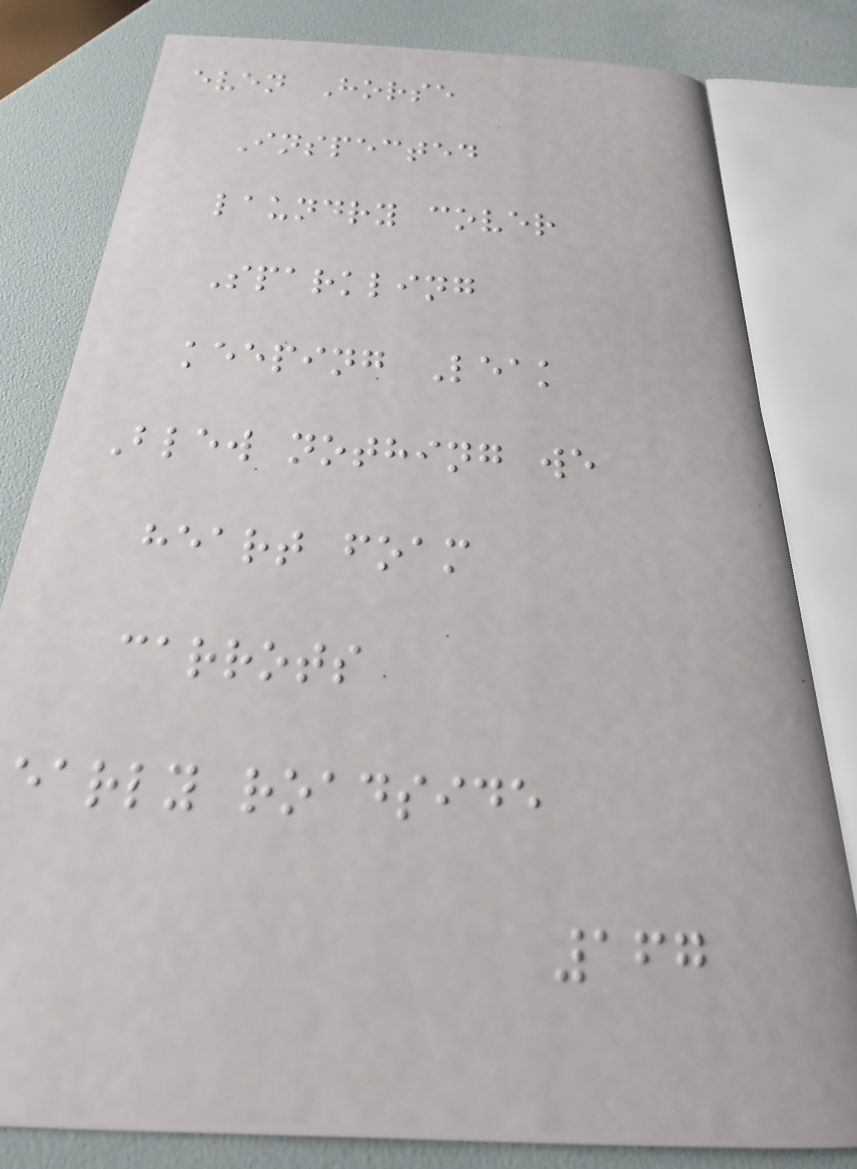even Horse
Inspected
laundry cover
Sparkling
keeping Leak
Blew nothing we
heart foam
carrots
early roadside
167
